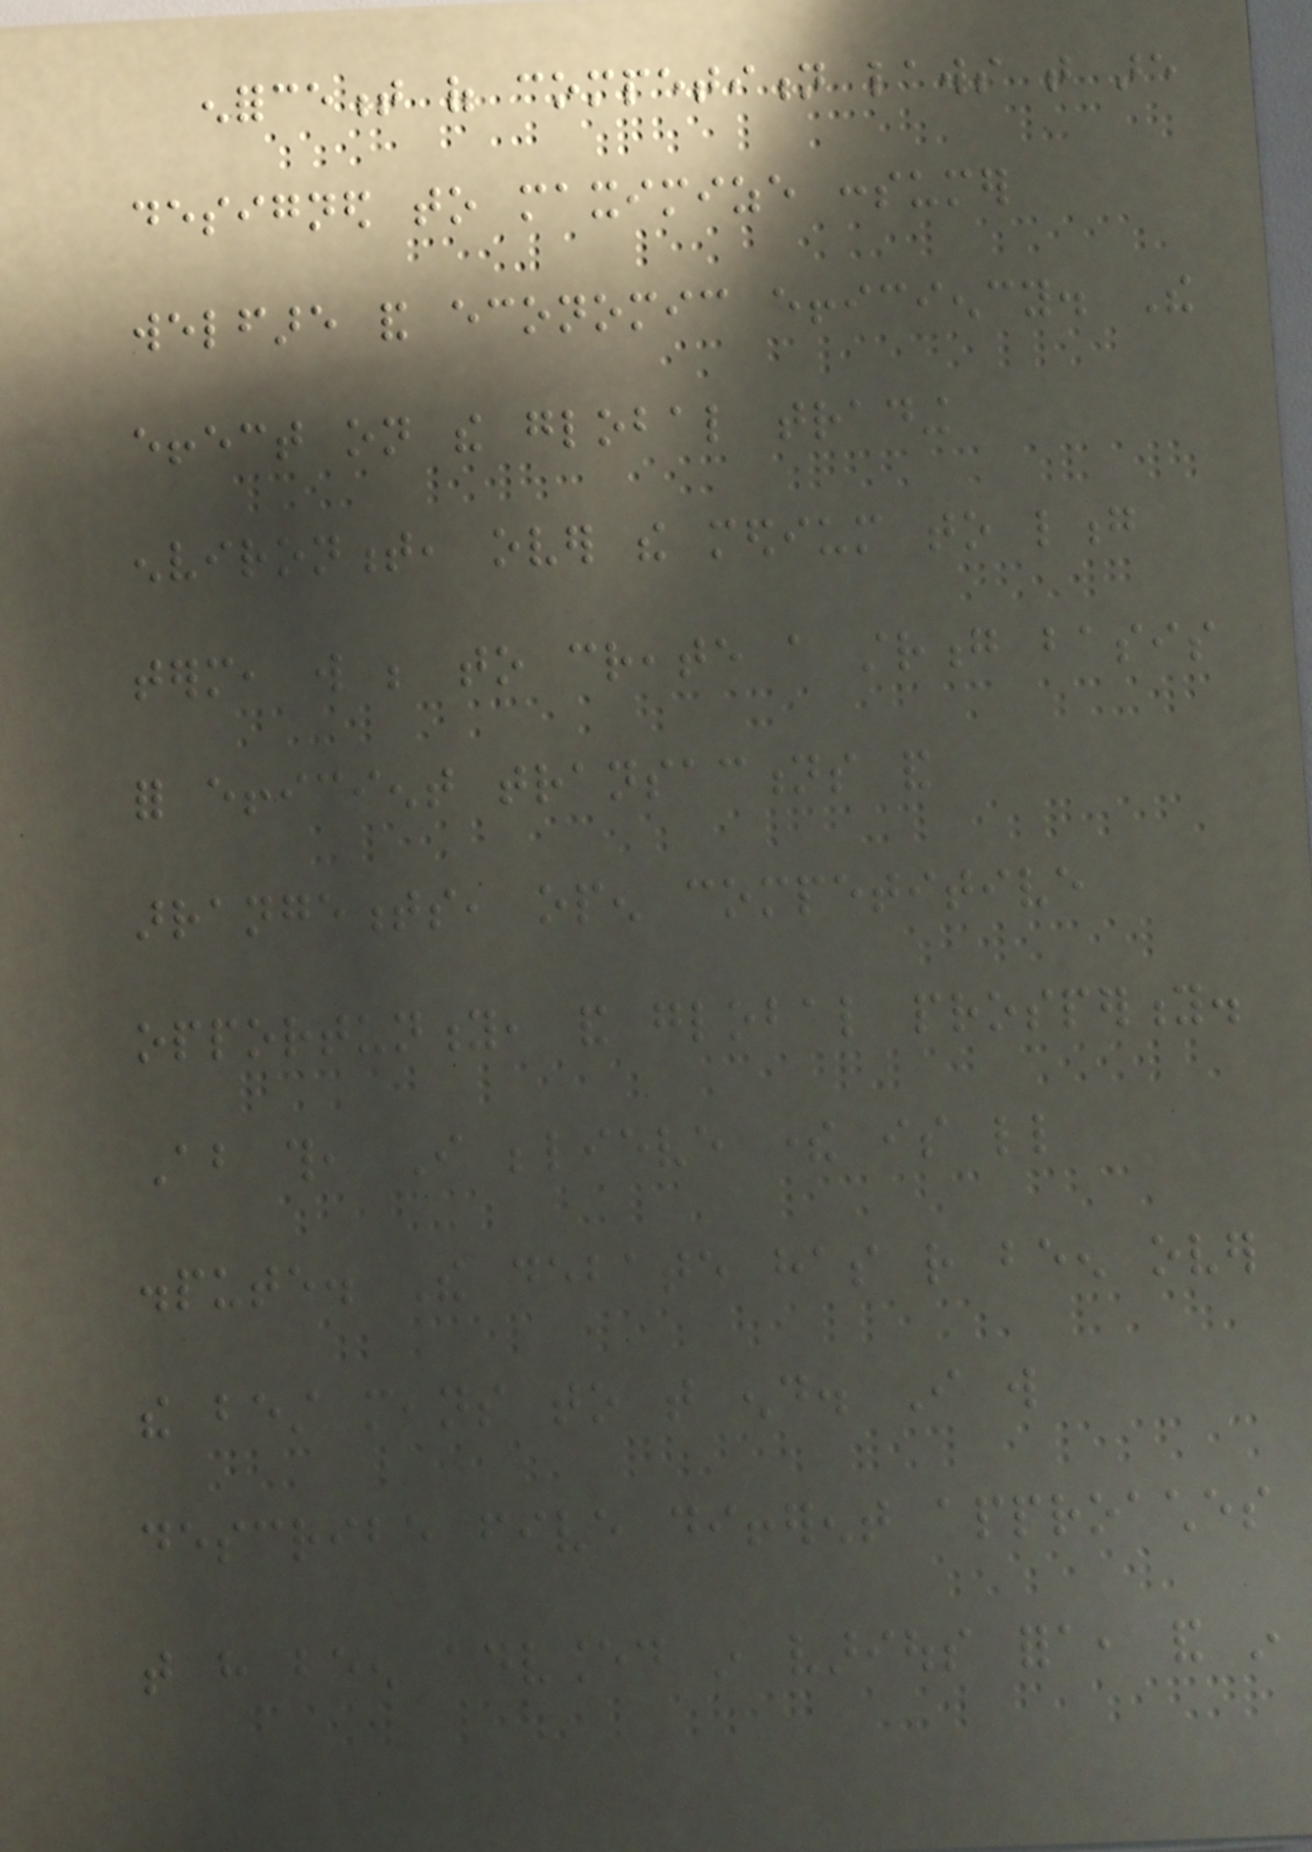enforcement of competition laws that are
designed to maximize consumer
welfare and economic efficiency. The
effect on the global trading
environment, over the medium to long
term, will be to create a strong basis
for efficient transactions and
arrangements, open competitive
opportunity, and global prosperity.
About this, I believe there is little
dispute. The debate has rather been over
the best means to that end. I will
describe five different approaches
that have been advanced in various fora, and in
